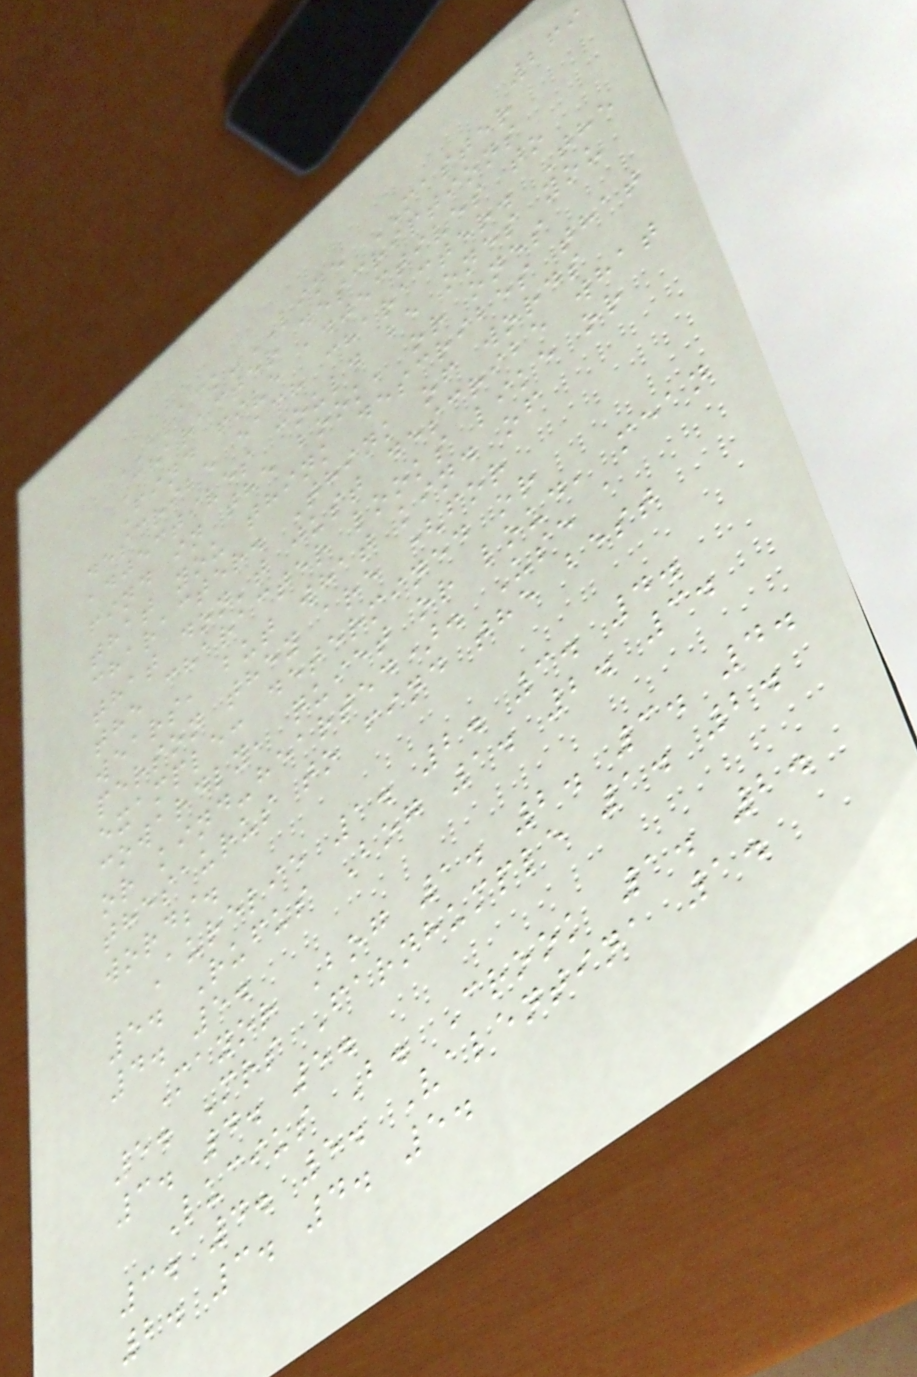269
BLACK-LINE MASTER
Character descriptions
Find five adjectives to
describe each character. The
adjectives could be ones you
find in the book, or ones
that you think describes that
character. Think of words
that don't just describe what
the character looks like or
wears, but what kind of
person they are (for
example: determined or
cowardly, quiet or loud, mean
or kind-hearted). Use a
thesaurus to find the best
words.
Aurelie 1. 2. 3. 4.
5. Rufus Bog 1. 2. 3.
4. 5.
Mayor Bog 1. 2. 3. 4.
5. Mrs Farnhumple 1. 2.
3. 4. 5.
Lucius B. Crook 1. 2.
3. 4. 5. Valentina 1.
2. 3. 4. 5.
